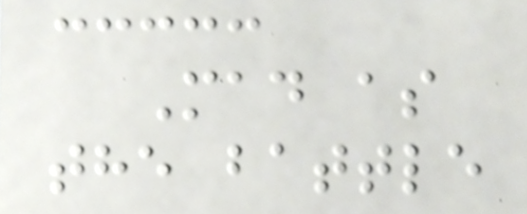Mad as
the battle
